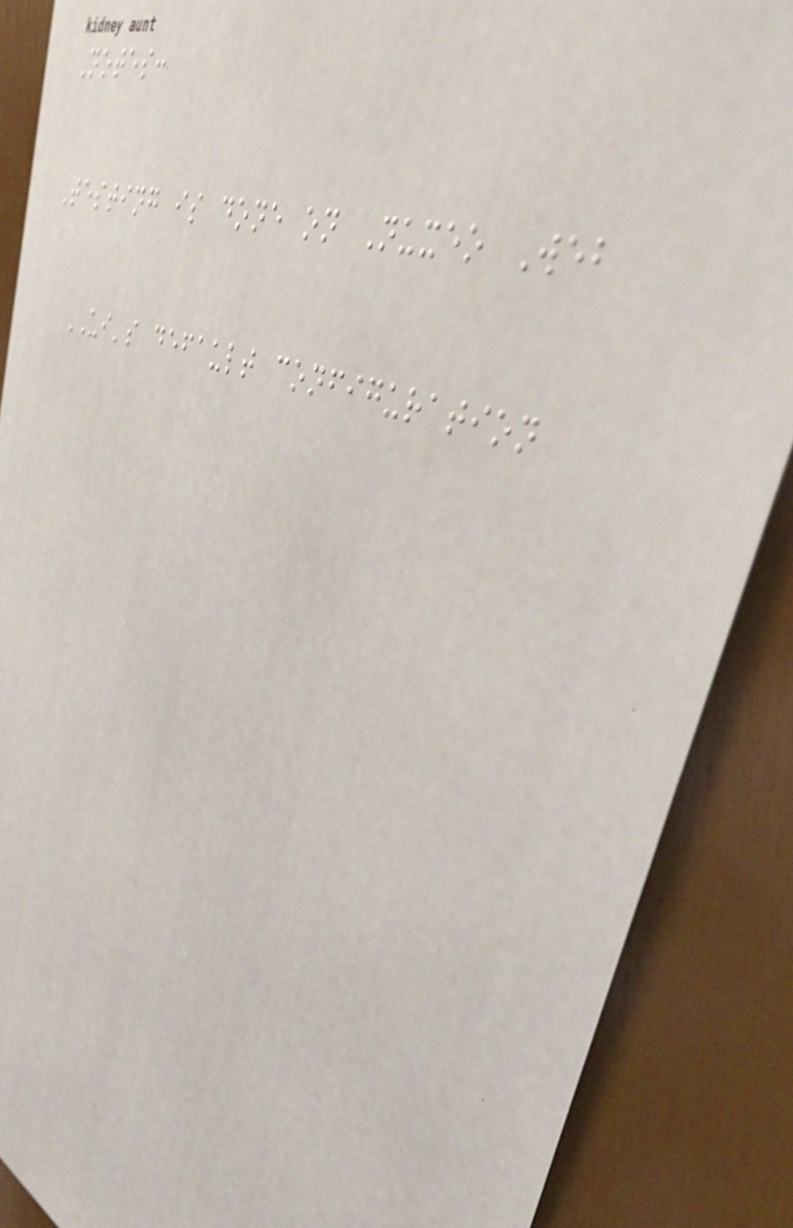Notes:
Testing is done on Nuxeo Web
UI's default configuration
